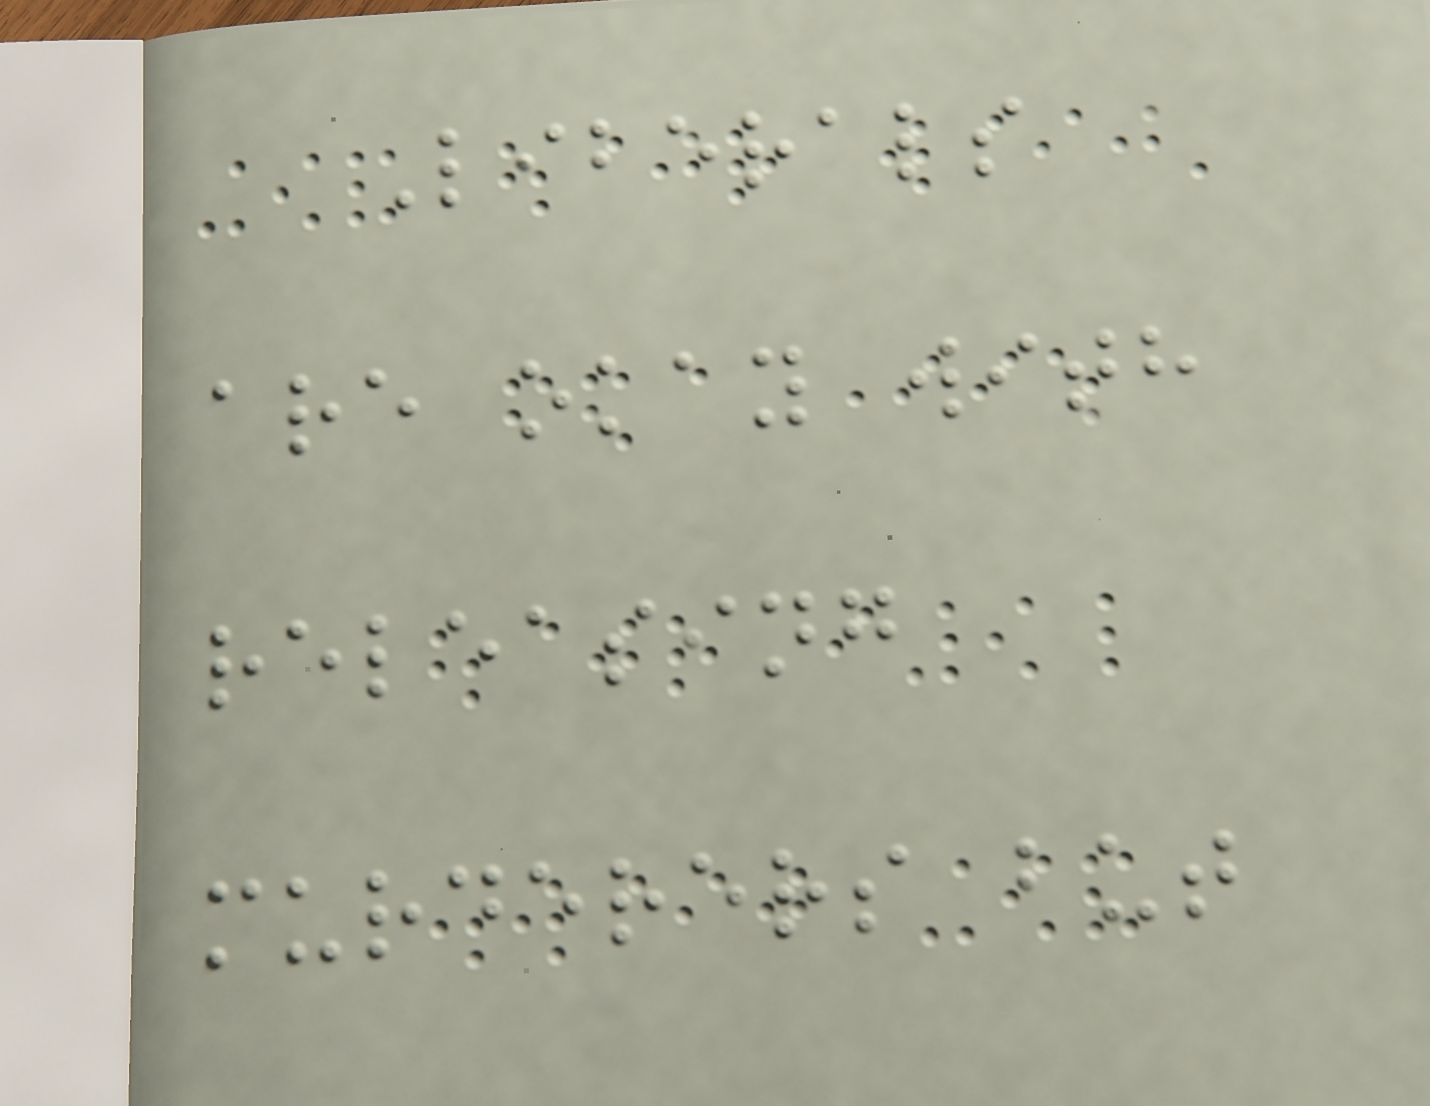Liberals
are okay with
releasing
murderers but
